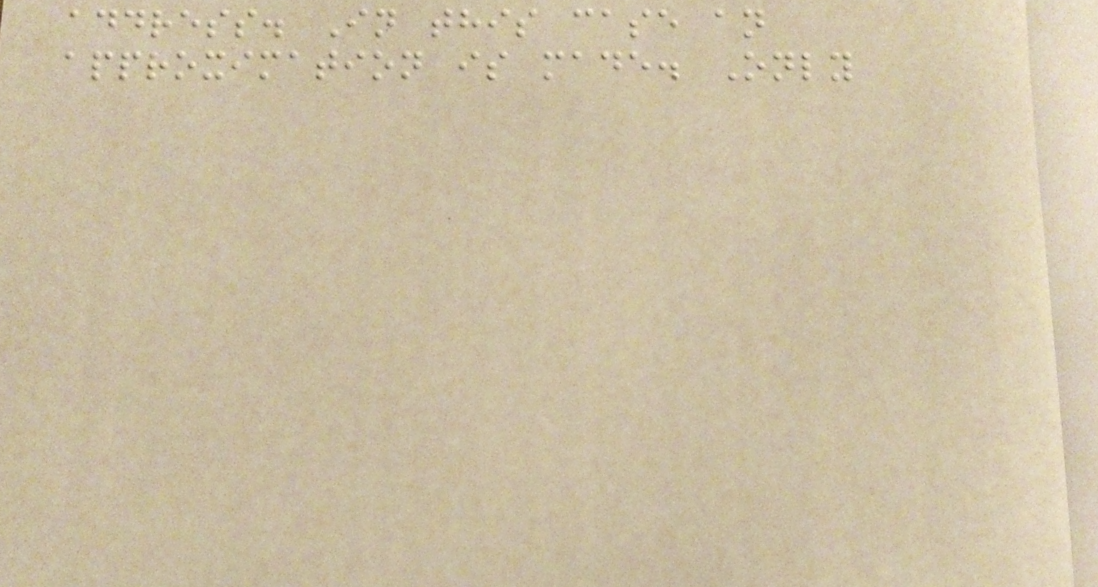address. In this case an
approximation is made. Only
